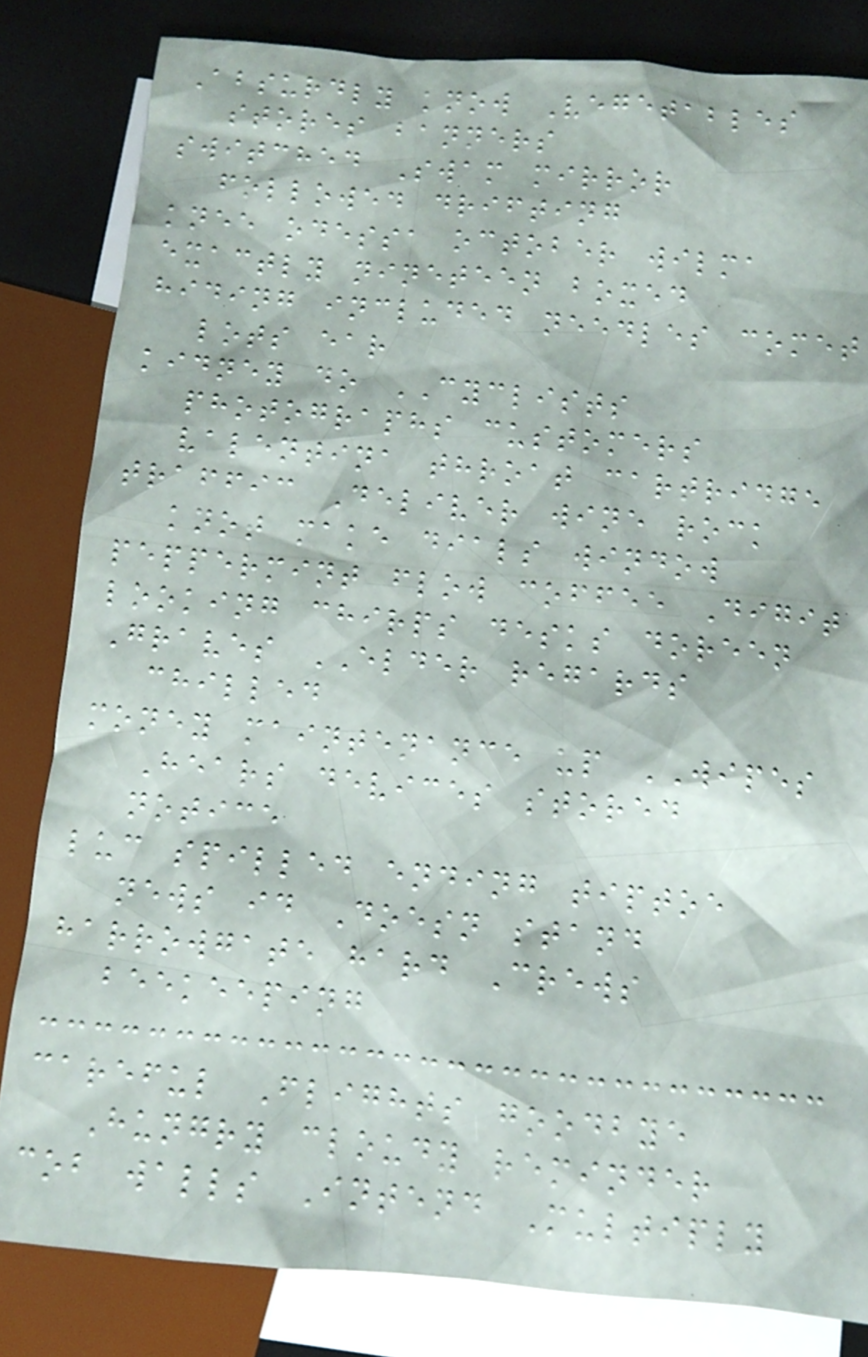Absurdly know Vegetables
stores banners
switched Swam mirror
followed drifting
knee odessa october wilma
exactly nineteen boxed
hiding included needles comet
lots ear
kidney do CYCLISTS
photographs customers
valentina throat cartridge
traffic Deliver wine rock
knot make dials window
peppermint flow coffee Digit
looking chirps desks doreen
Graves ELDER regards
chilled
money maintenance up WIPES
Hears devices stored
notice
luc spilled ending tiptoe
news id Doesn stand
harrowgate hard Crews
beekeeping
careful Flights goodbye
Hungry cloudy reminder
cob walls Intend Multiply
